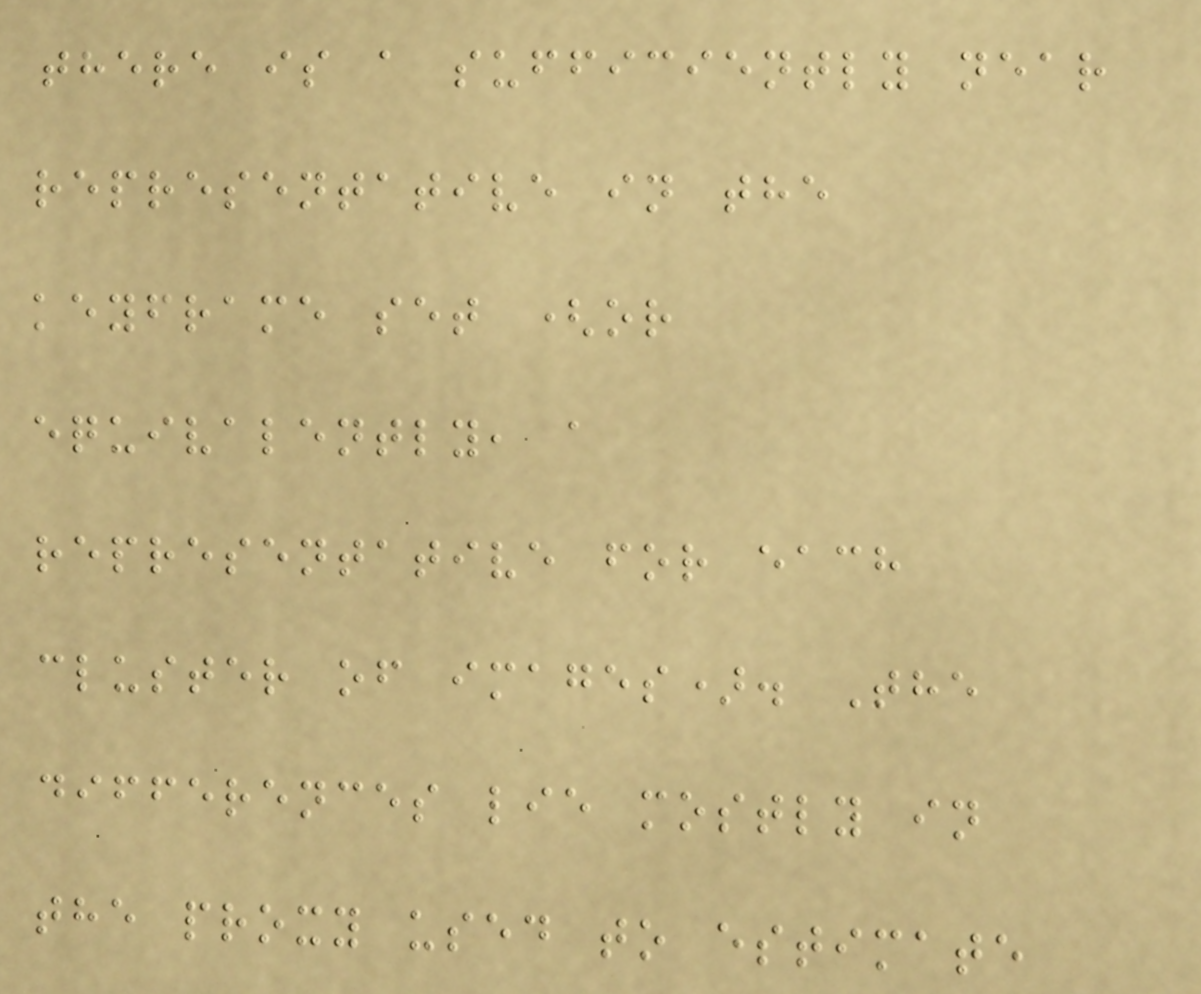there is a sufficiently near
representative in the
keyframe set (or
equivalently, a
representative for each
cluster of images). The
differences lie mostly in
the proxy used to estimate
